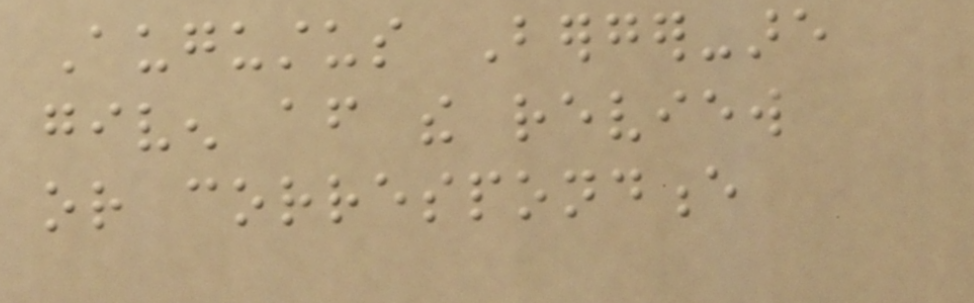Augustus Berger-are
given after the review
or correspondence
